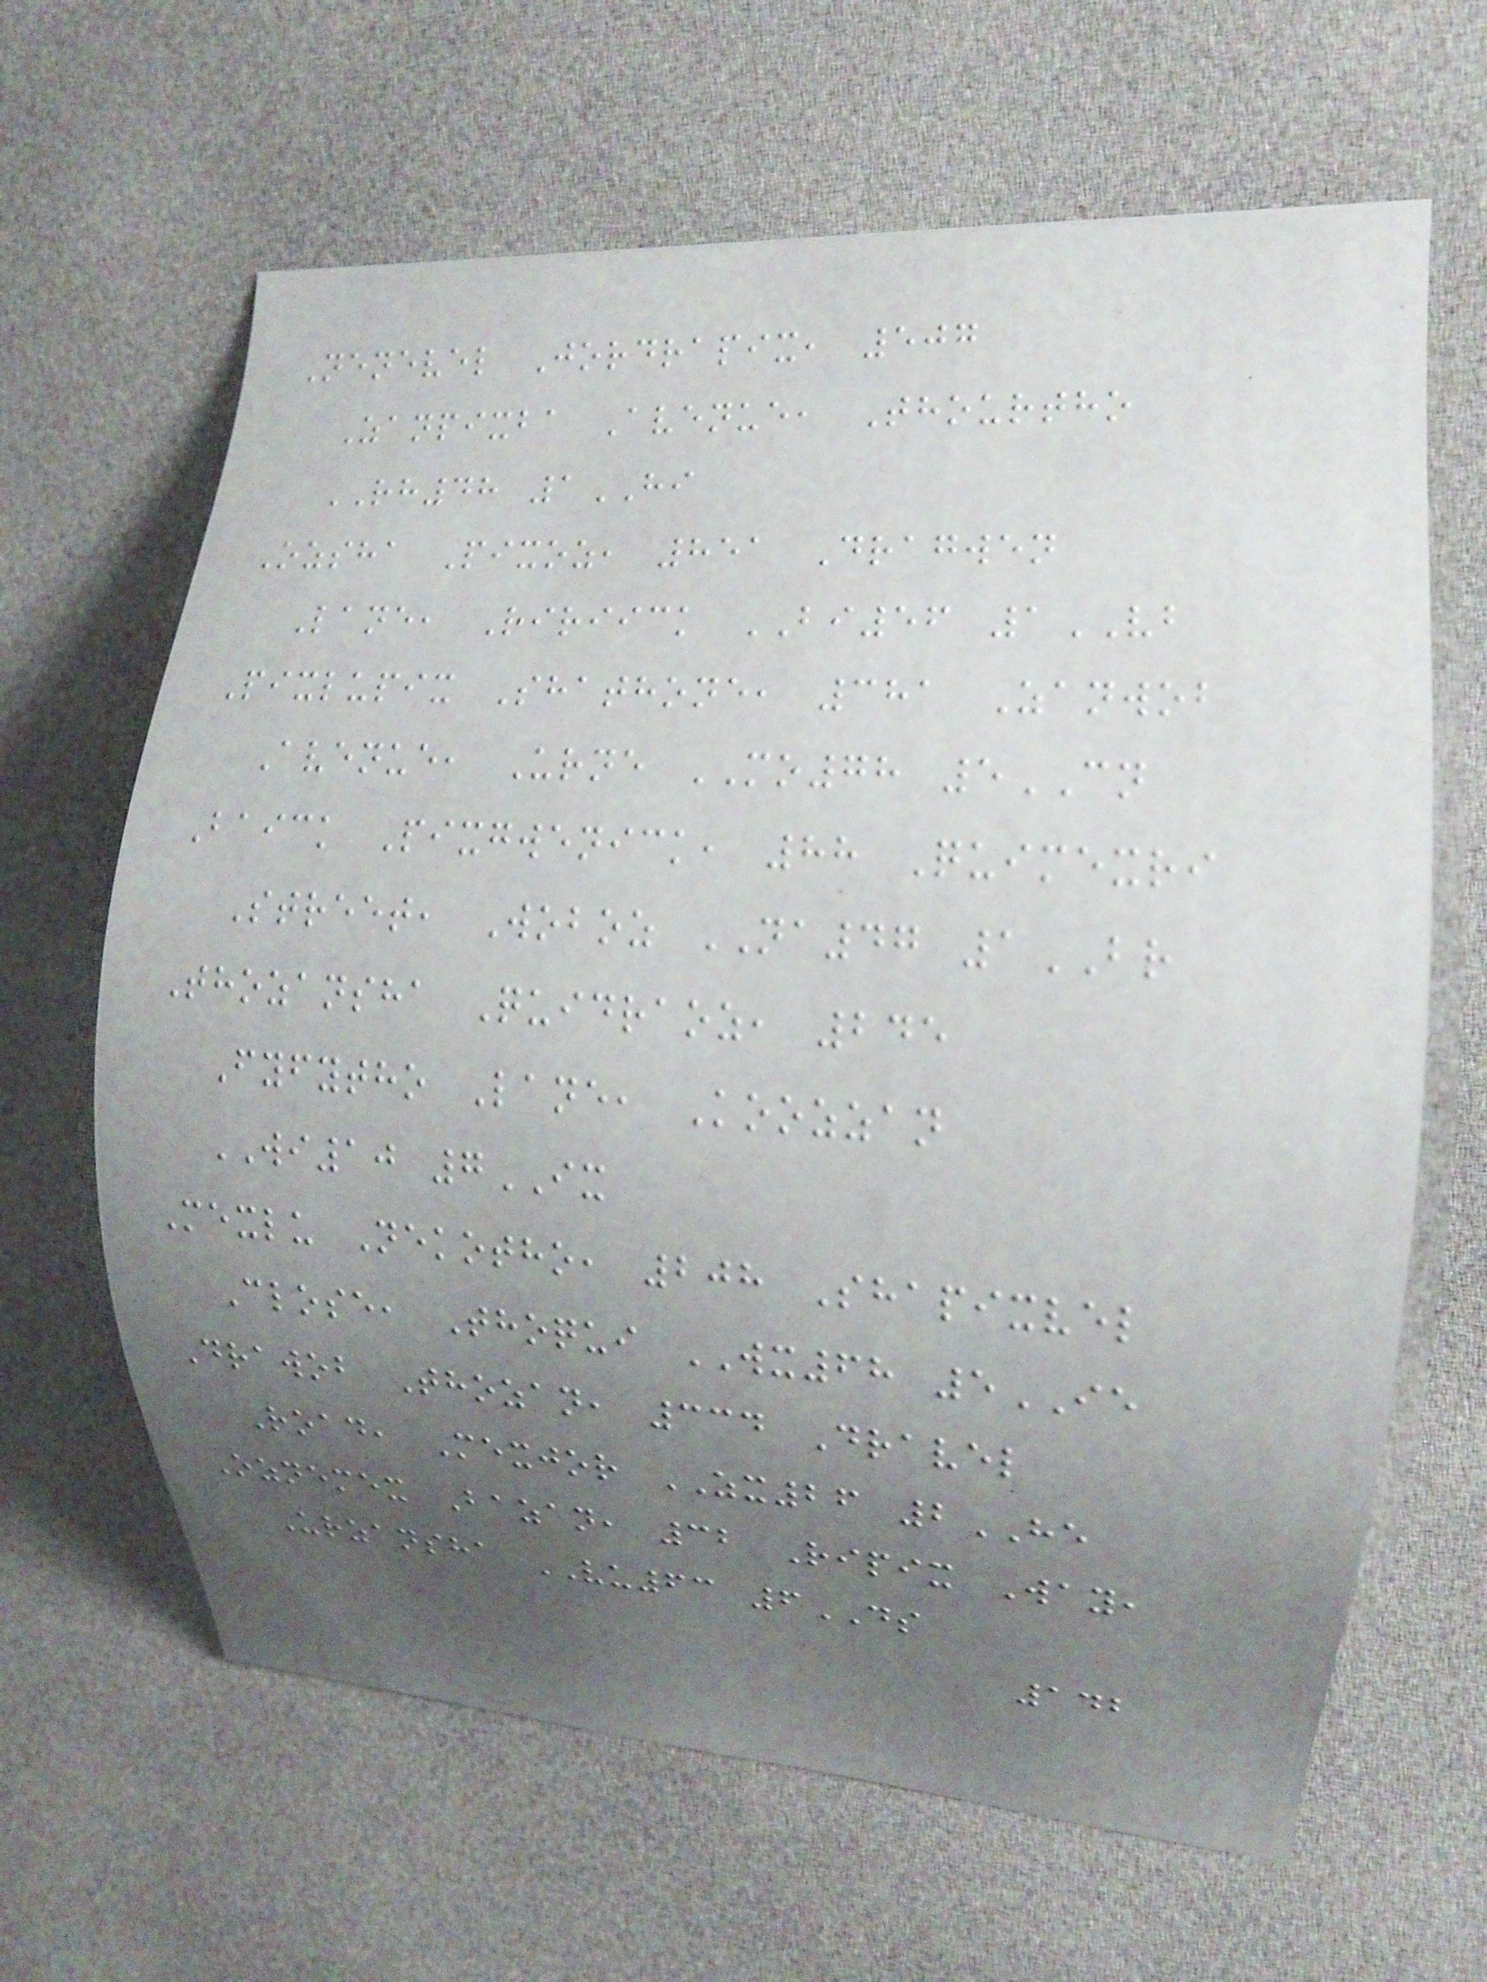Nenevel Jordrapix, 507
Zanpixba Avenue, Thourtho
RH48 1HI
Ozsha Pixoz, 851 Dragwen
Lane, Ririick BI56 1VB
Pixlupix Shathone, 381 Zanwob
Avenue, Urne MO78 5CN
Baick Pixgwenick, 88 Quimexri
Street, Woboz NA47 1BR
Thozansha Quidraoz, 245
Fyfytho Lane, Koozzan
WI10 7IX
Mexlu Nekotho, 208 Shapixvel
Close, Thoqui WX68 5IE
Drawob Thozan, 334 Dravel
Road, Mexjor ZX26 2HE
Oznemex Bazan, 32 Ripix Way,
Urzansha VU63 6DS
142
